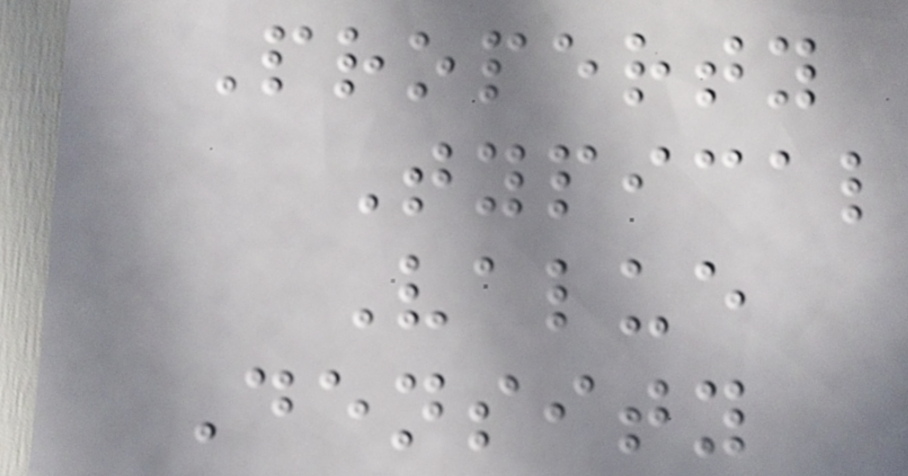Property
Typical
Value
Density
